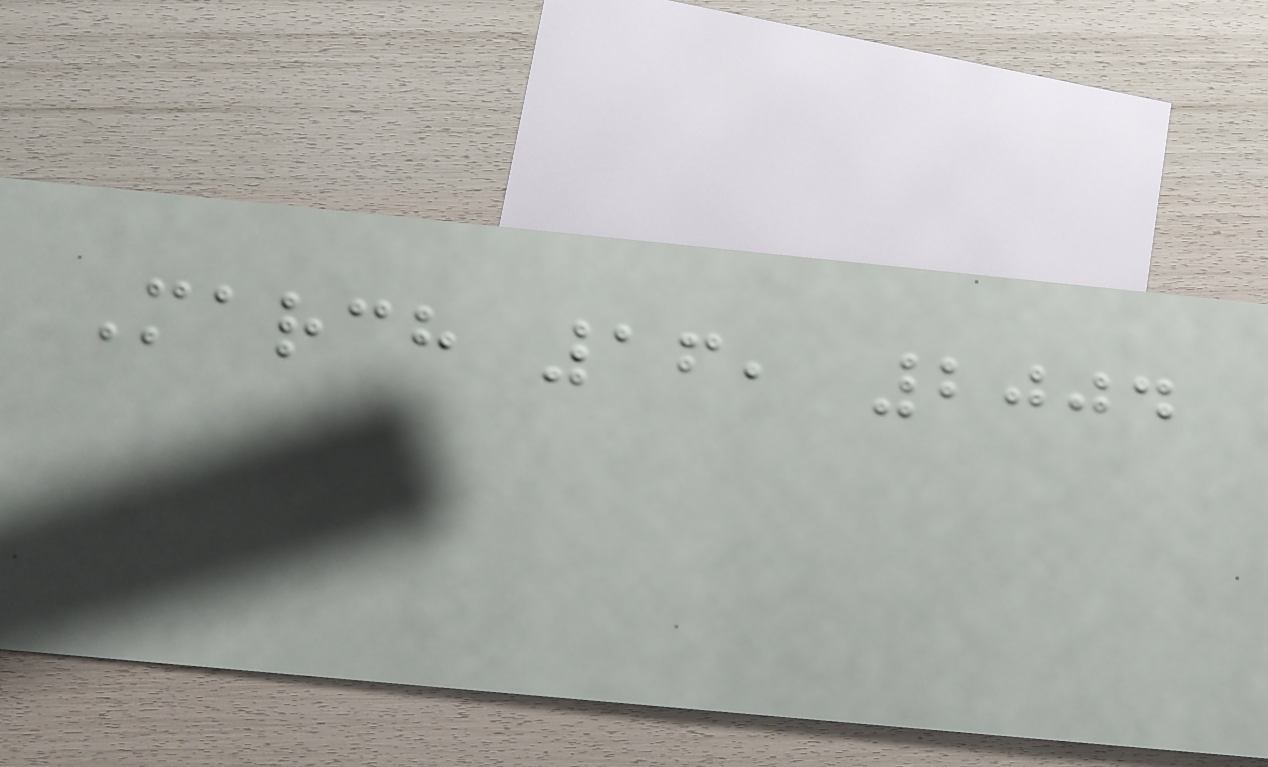March 16, 2004
